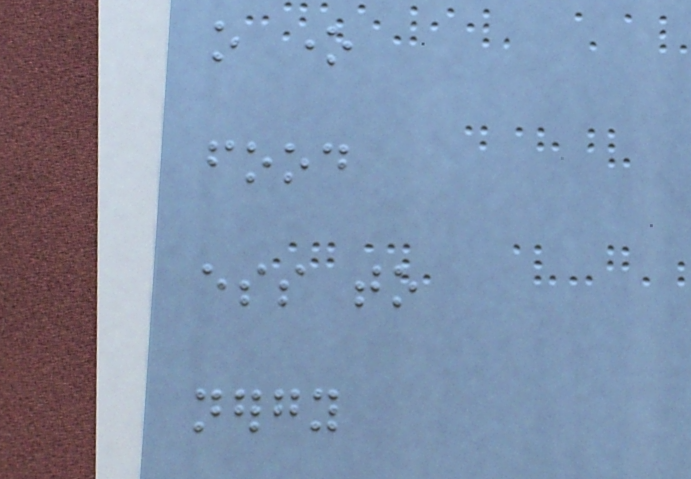o one
food
ess to
nergy
